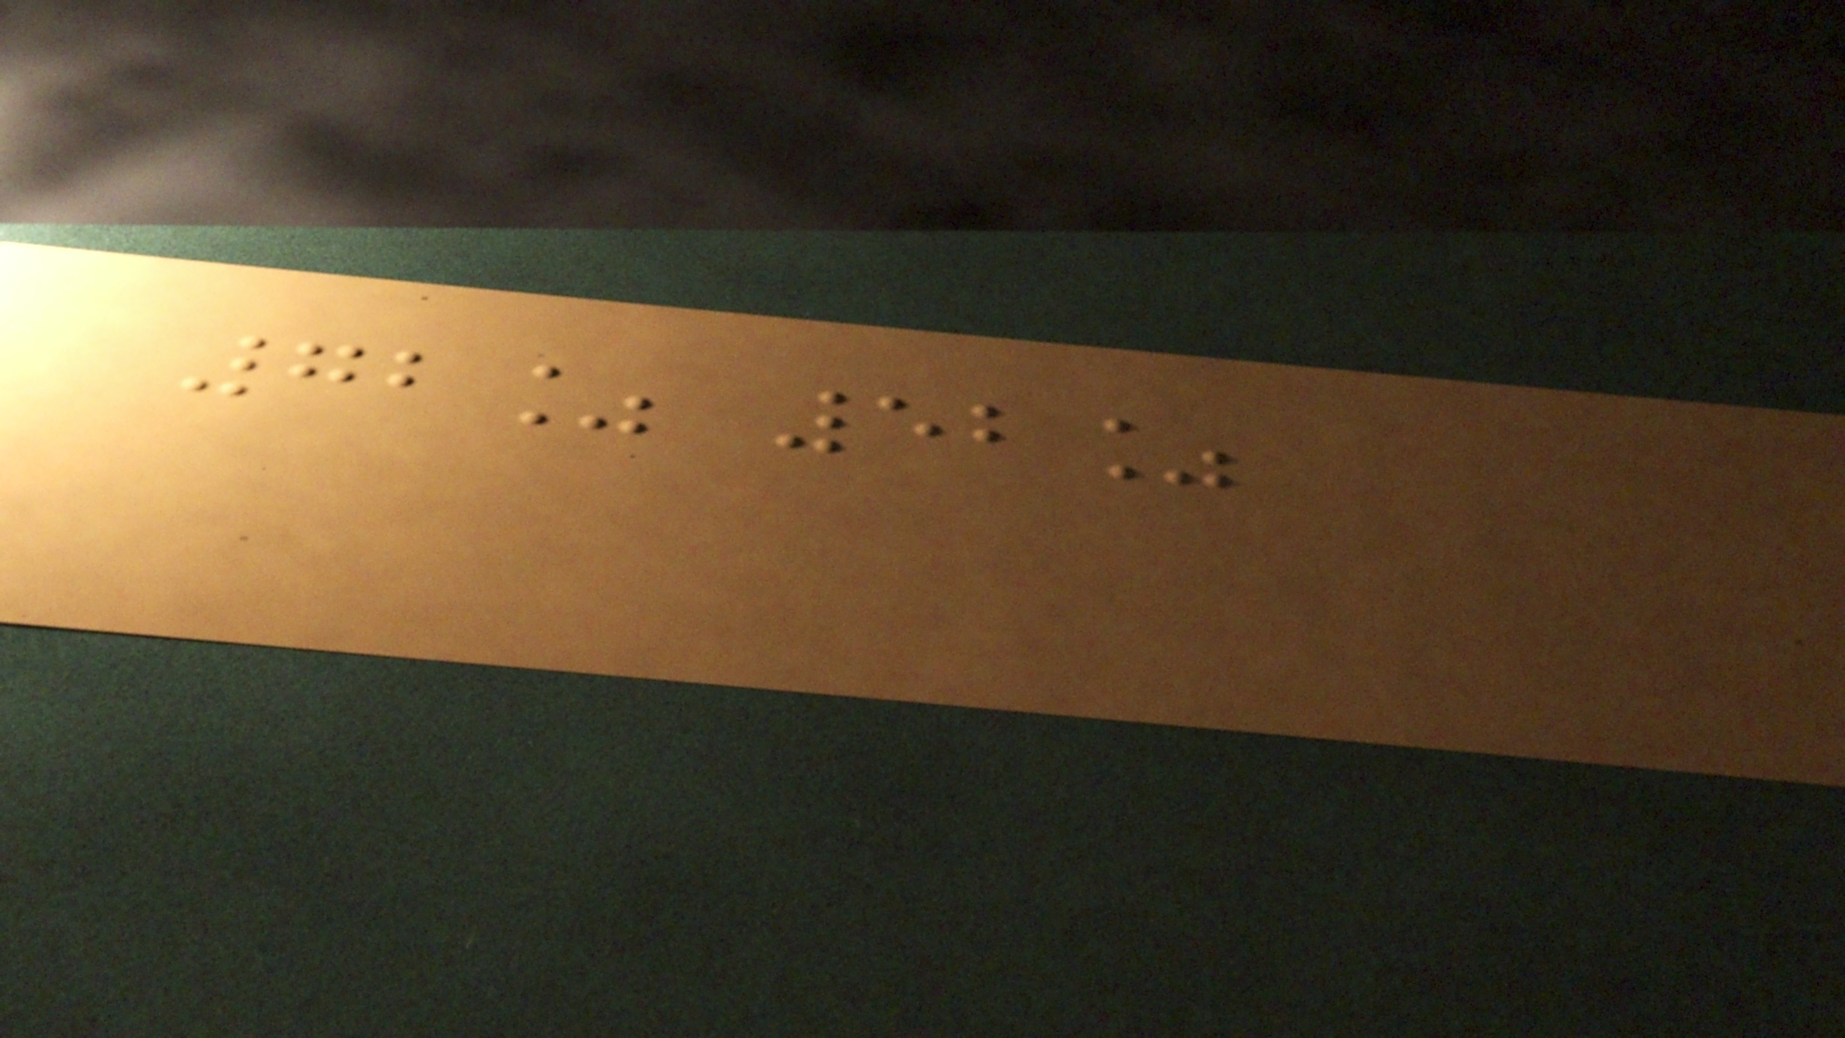72% 52%
